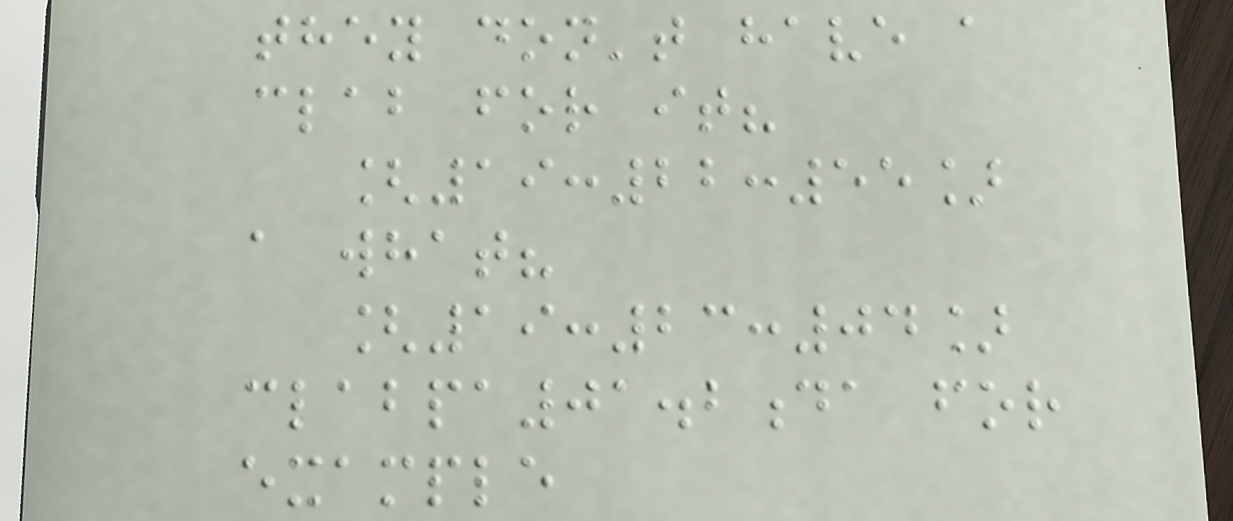they don't have a
clab for it?
[19:22:55]
a what?
[19:23:04]
clabpa01.2da for
example
